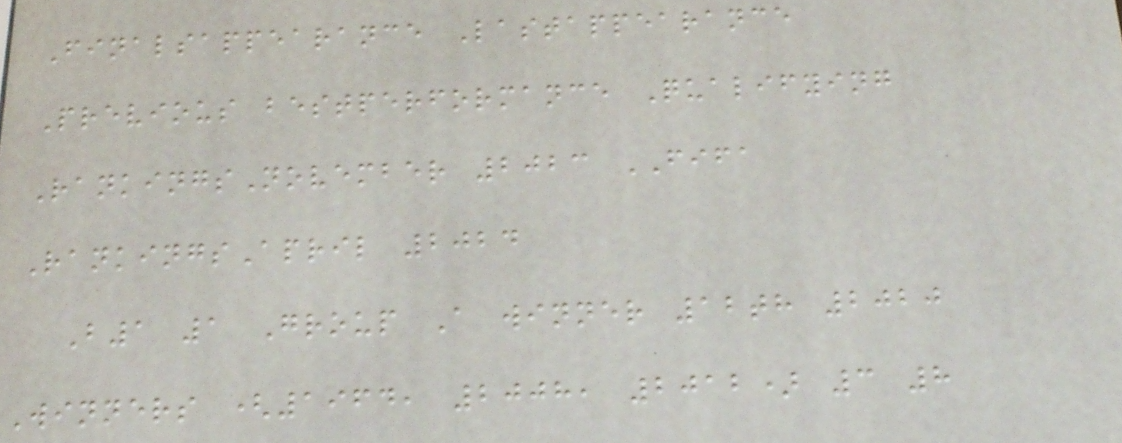Finalsappearance Lastappearance
Previous bestperformance Qualifying
RankingsNovember 2023 FIFA
RankingsApril 2024
B1 1 Group A winner 12th 2020
Winners (1964, 2008, 2012) 3 8
